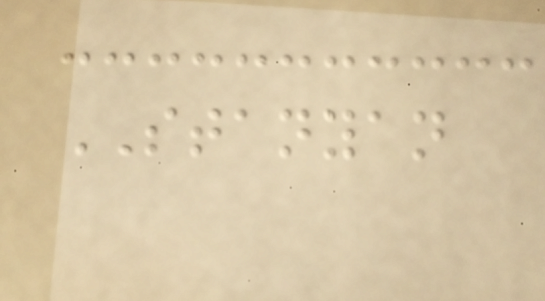STANYAN
